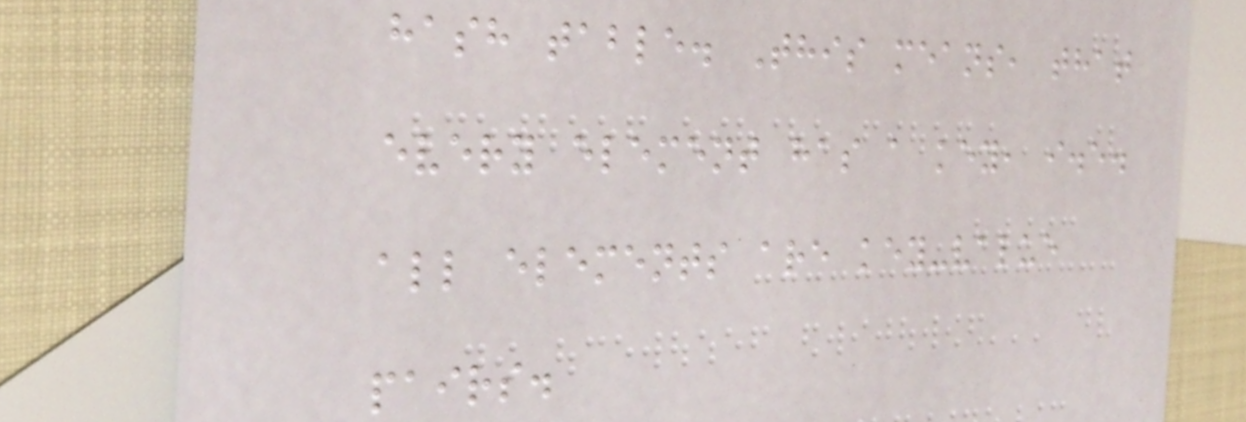hash table. This means, that
every element has a key, i.e.
all elements are key-value
pairs.
